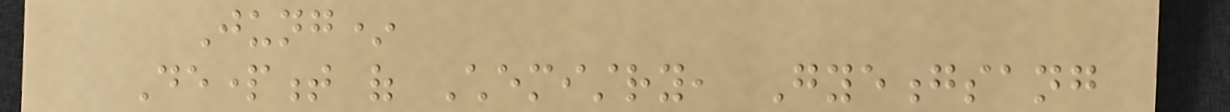Jung*
Department of Chemistry, Gyeongsang
